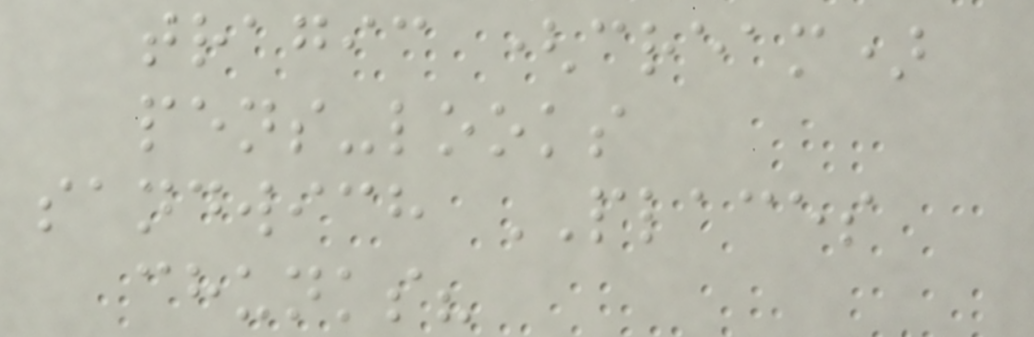tragic (cream)
pens-looks
sandwich PLACES
chunks?
